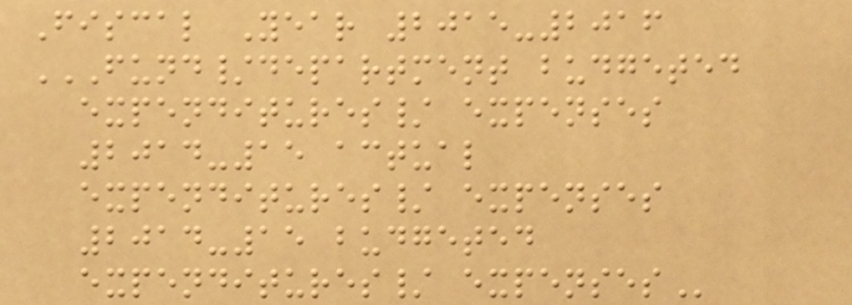Fiscal Year 2015-2016
FUND/DEPARTMENT BUDGETED
EXPENDITURES/ EXPENSES
2014-15 ACTUAL
EXPENDITURES/ EXPENSES
2014-15 BUDGETED
EXPENDITURES/ EXPENSES
